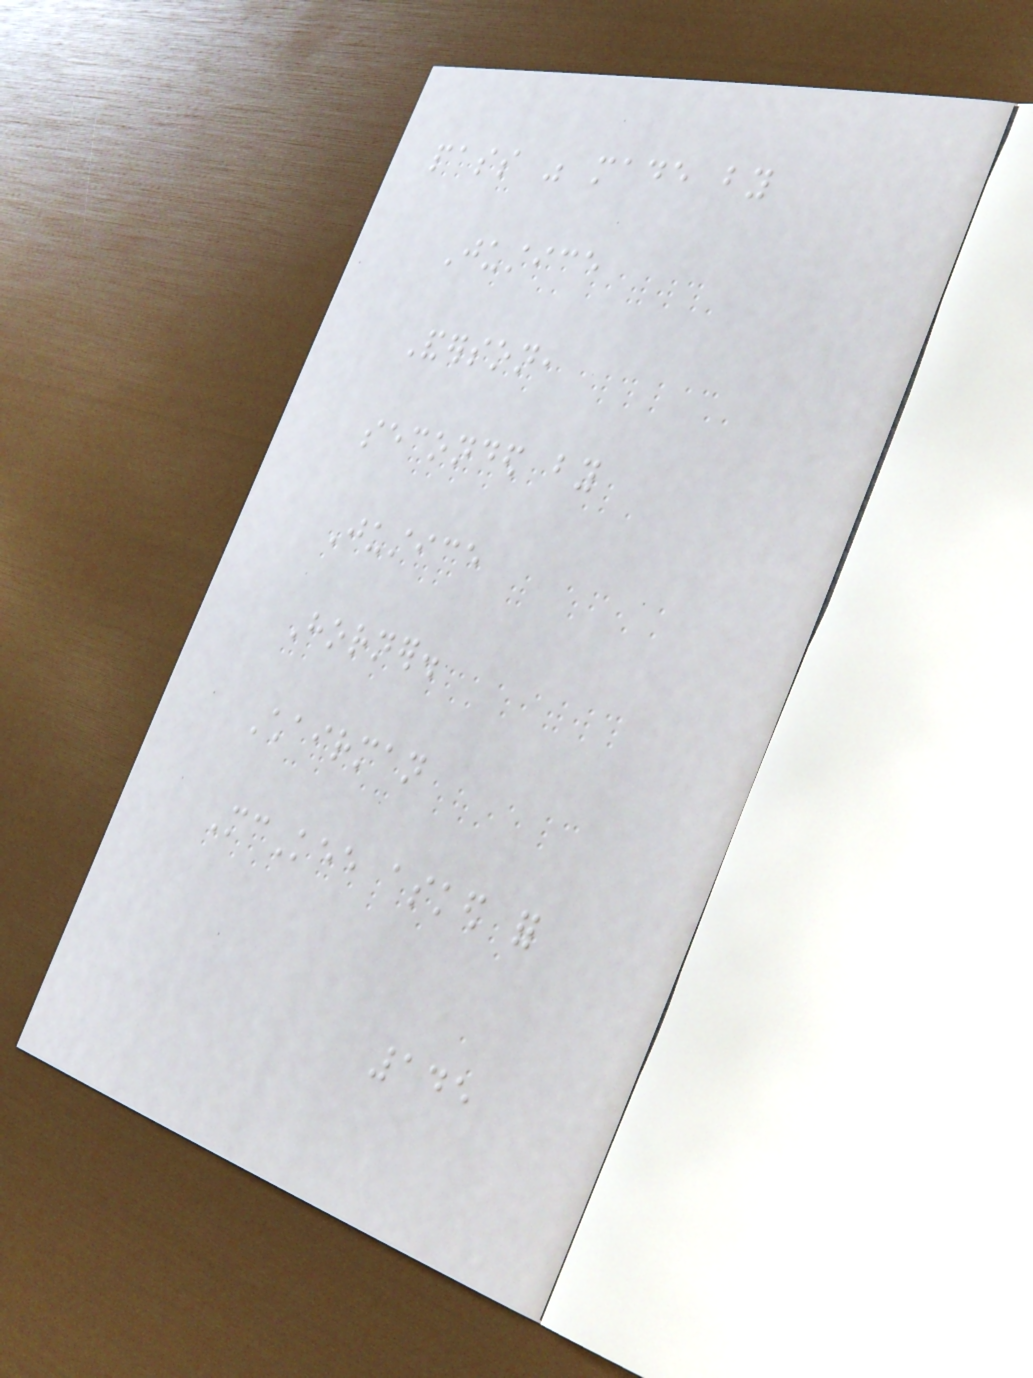pass was made by
Justice
Anderson,
seconded by
Justice
Horner.
Chairman
McKee asked for
145
